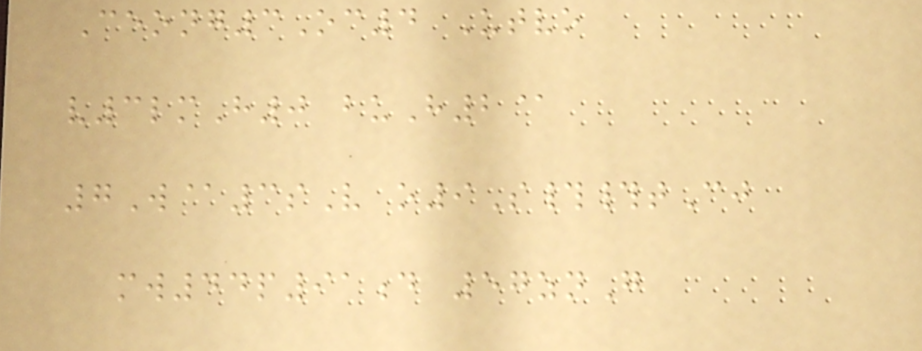Ceong3Oc4 Utvo
v3lmH0 buH2@
7W@3sV o9S##tCj
mw44p91d 57znG
